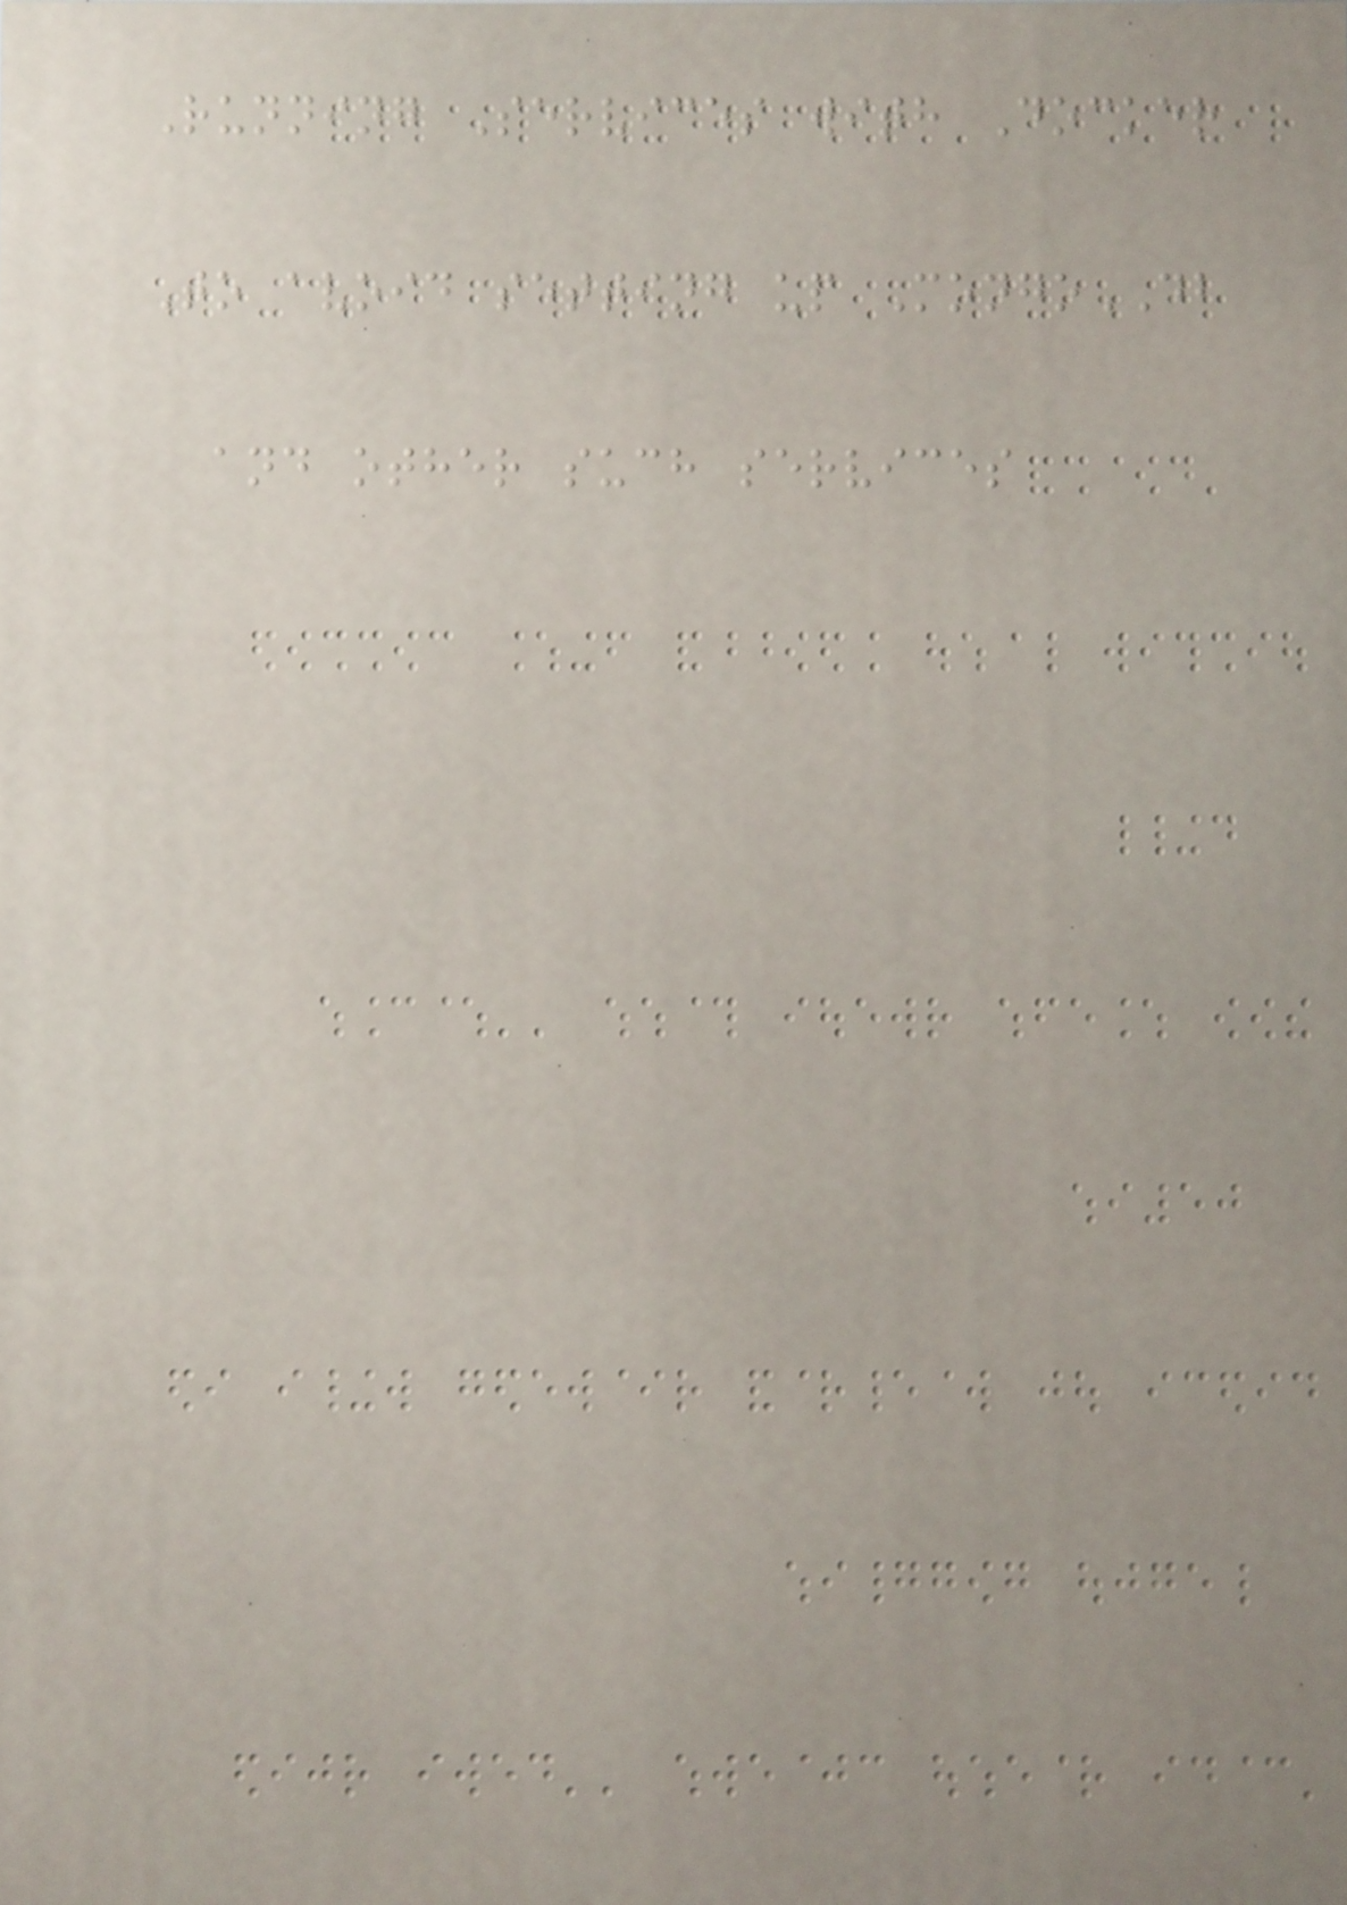Running Services with Docker
To avoid setting up MongoDB
and other such services
